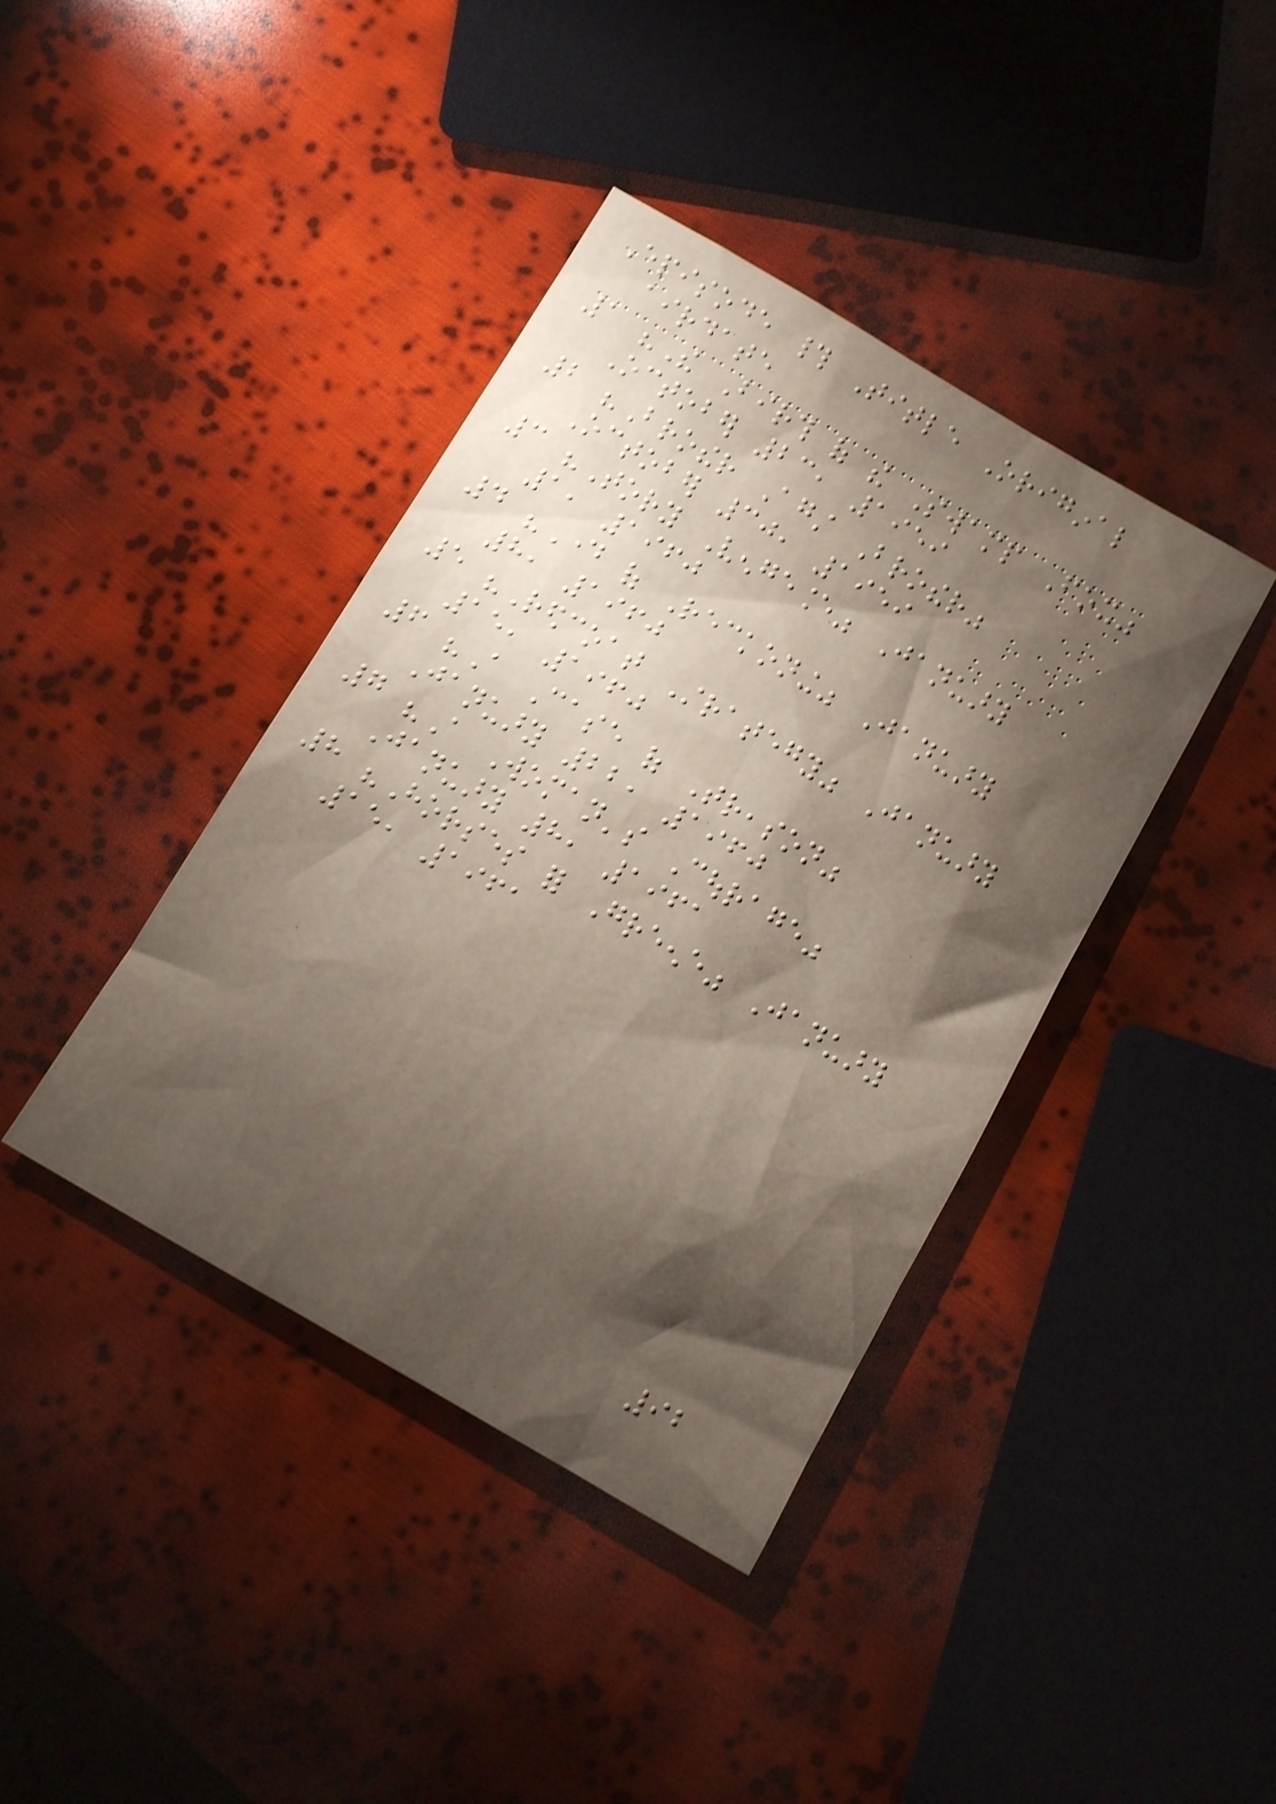Episode # Title Original
airdate
1 "The Birth of the Swamp Fox"
October 23, 1959
2 "Brother Against Brother"
October 30, 1959
3 "Tory Vengeance" January
1, 1960
4 "Day of Reckoning" January
8, 1960
5 "Redcoat Strategy" January
15, 1960
6 "A Case of Treason"
January 22, 1960
7 "A Woman's Courage"
January 8, 1961
8 "Horses for Greene" January
15, 1961
92
